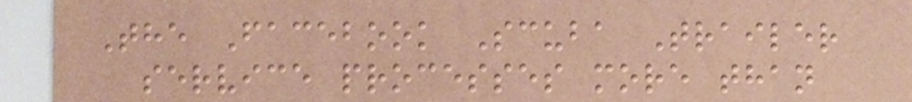The Facebook Scuba Trailer
service processes more than
